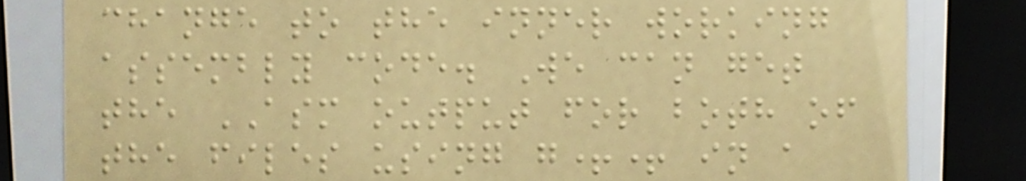change to the inner working
assembly code. We can get
the ASM output for both of
the files using g++ in a
